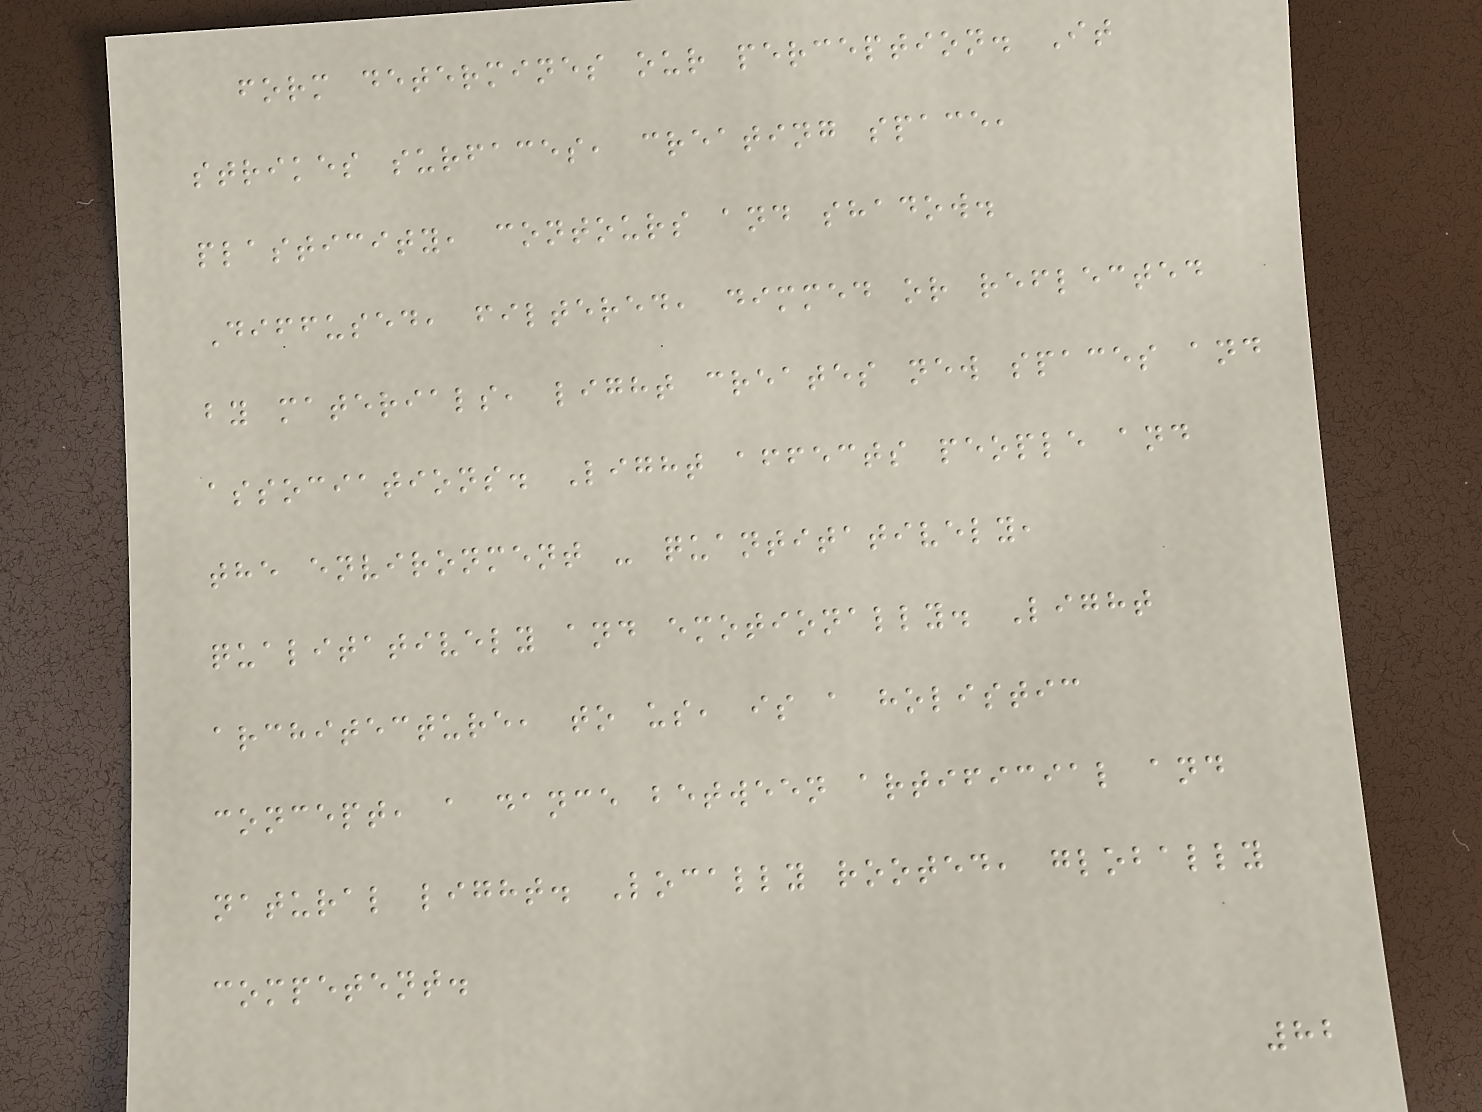form determines our perception. It
strikes surfaces, creating space,
plasticity, contours and shadow.
Diffused, filtered, dimmed or reflected
by materials, light creates new spaces and
associations. Light affects people and
the environment - quantitatively,
qualitatively and emotionally. Light
architecture, to us, is a holistic
concept, a dance between artificial and
natural light. Locally rooted, globally
competent.
82
